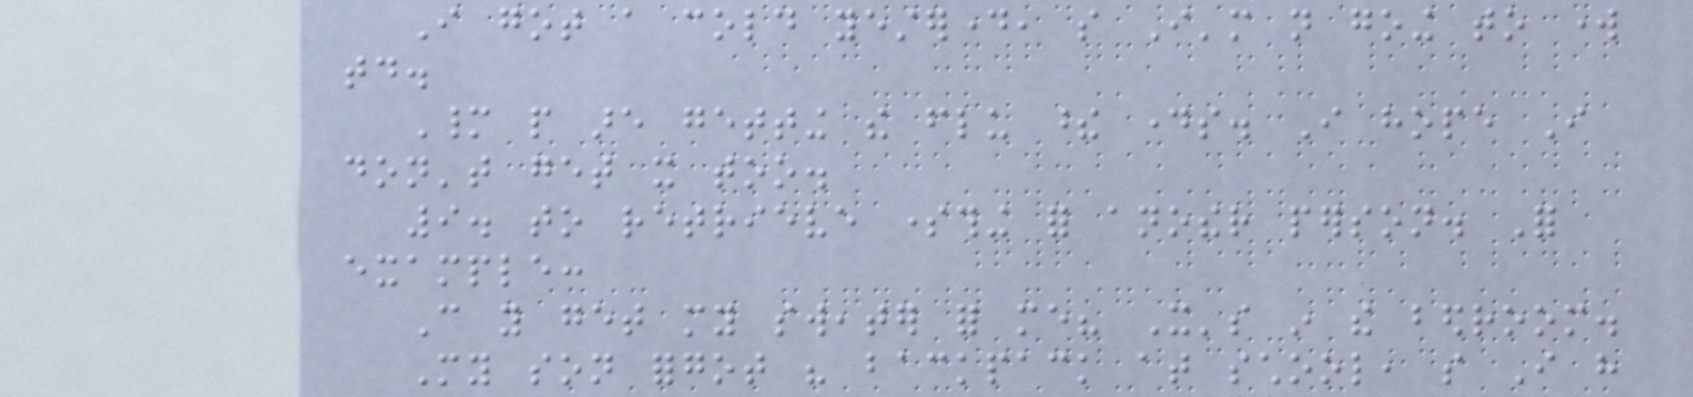I got a cold yesterday, so I'm not going to work
today.
Many people are getting the flu these days. I hope I
don't get it too.
9. to retrieve something for another person. For
example:
Can you get my sweater for me? It's in the bedroom.
My son forgot his backpack at school, so I have
